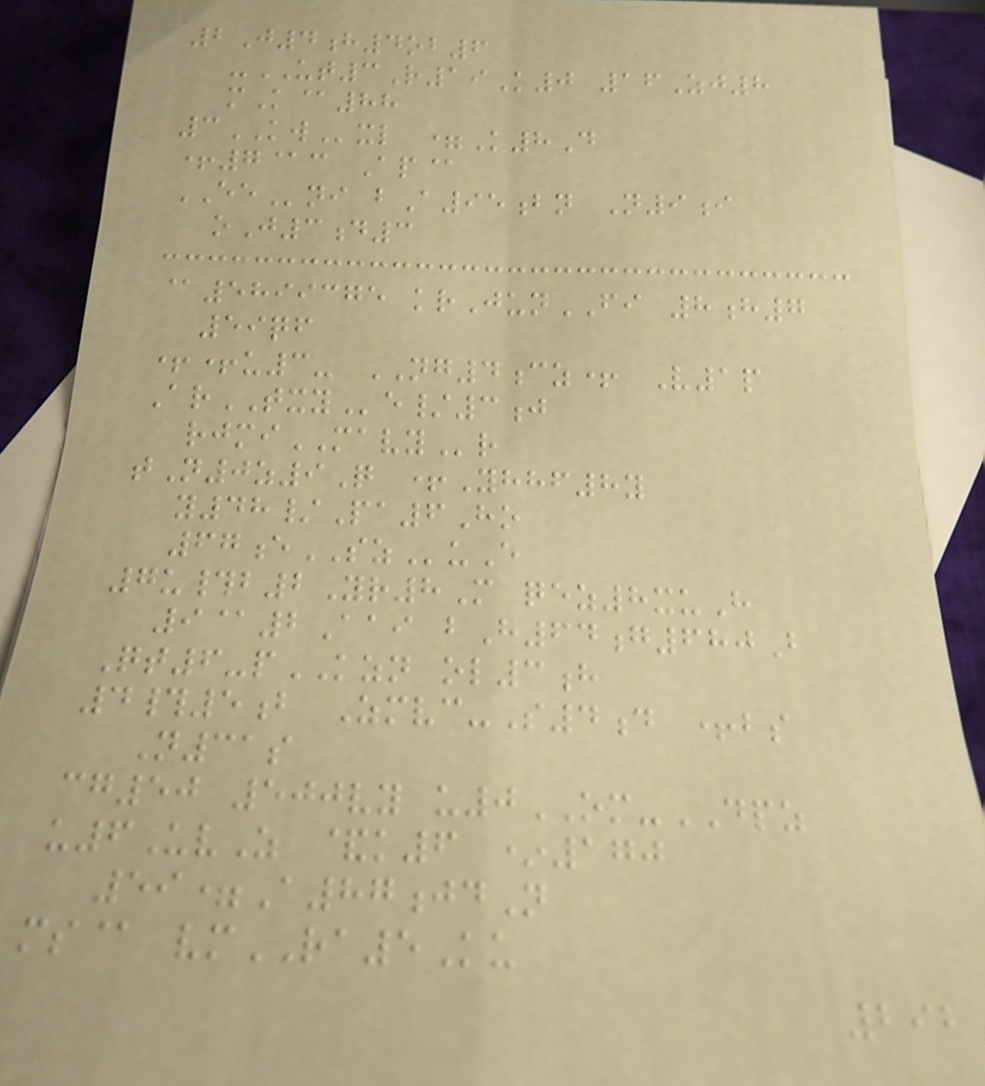2J4h4ob6
-UT3R19K0 16Zj8
mK@88
3KWxl =K8D
+7@c Ap@
EEni bA95bn N9i
oJ3d3
@5899375 krJunFI 8h7
59qf
++u3- NG4cz+ V1p
ArTXYe/3j
rjmiMAVYr
tN0z9Q +Yhhf8y
y48/Pa6Ho
67eSZuE
7u#b2Yr8M qez8xuH
9@2Aai bH64g680B
Qt6-pKZN ol3h
4#5b Zmvc-S4d +bs
N31s
cg50 500vy u0OM-DPZ
u6UvZ &k6 *170
59=A87jdN
ms@ vmRA5Ku
292
